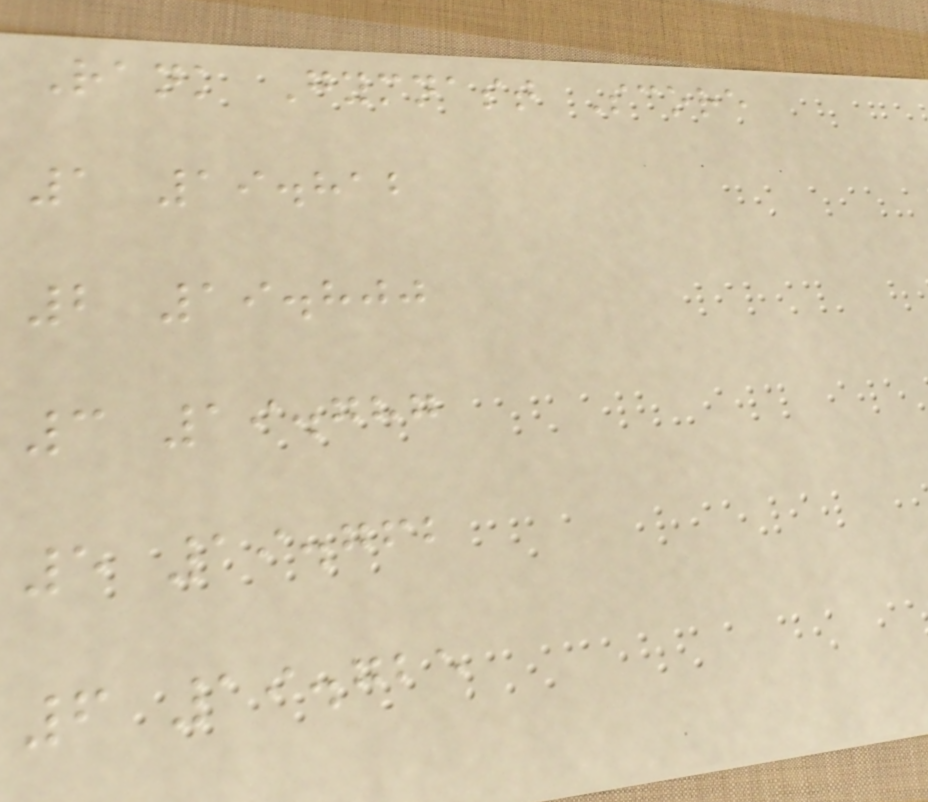Rank Gymnast Score
1 19.812
2 19.800
3 19.787
5 19.762
6 19.725
